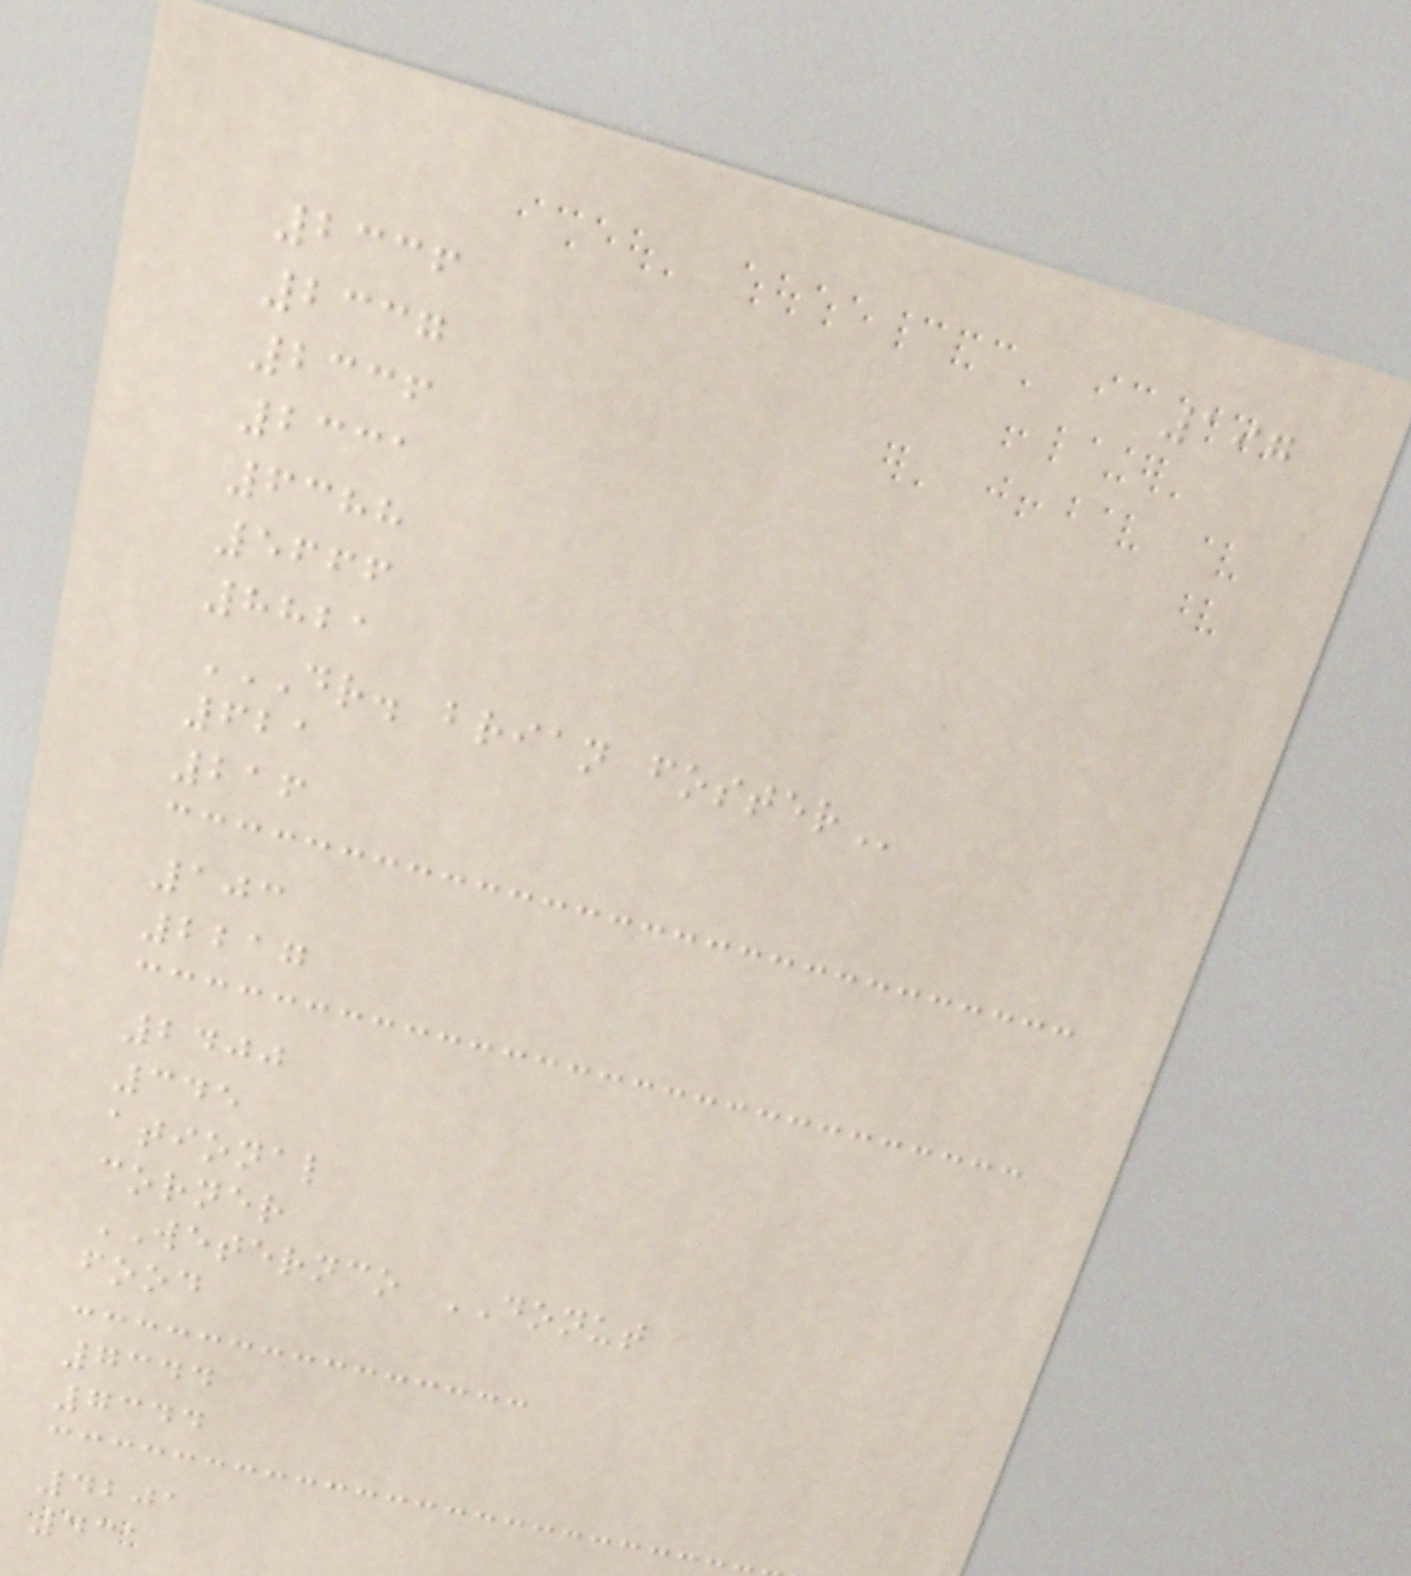197
2336
2337
2336
2331
6388
5666
8821
DR. BRIAN FOSTER
621
216
103
2217
2400
345
ational
corner
WETERNCO DONUT
food
7344
7344
4201
431
